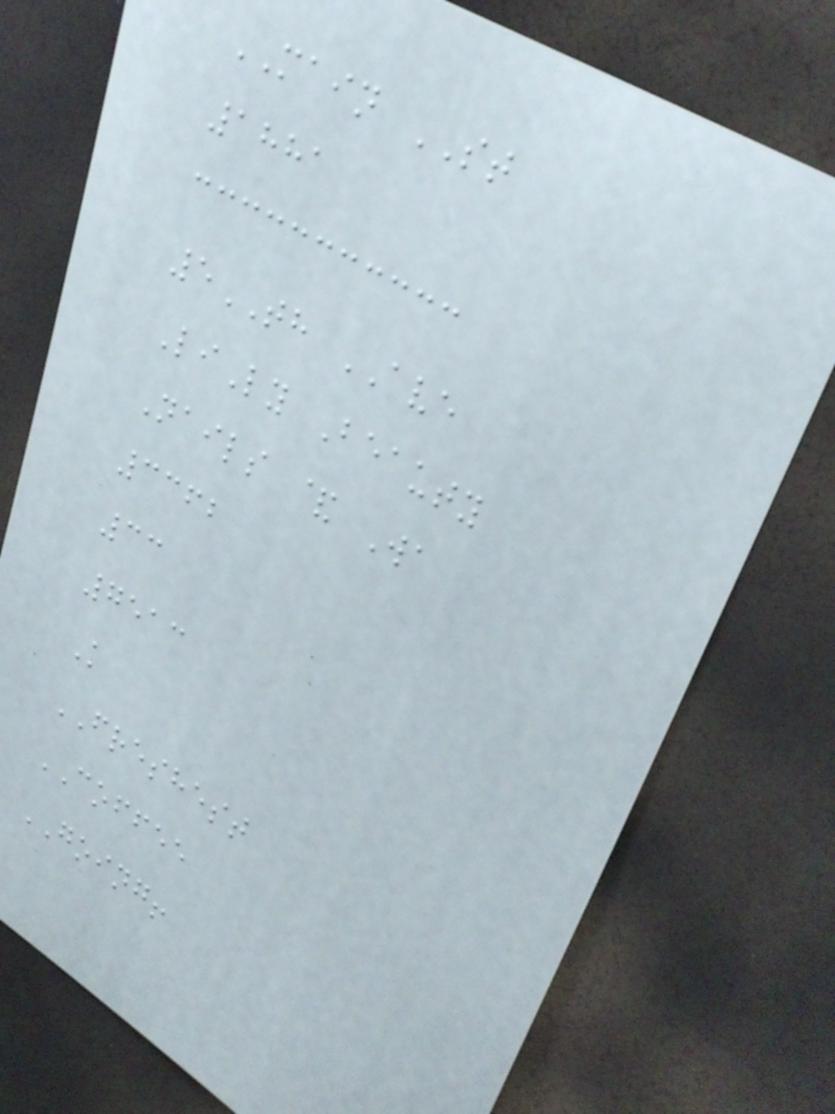MAIN ST
1881
5TH AVE
LiLy Beauty
Nails & Wa
3362
33
7513
K
FRESHEST
COFFEE
GOING!
